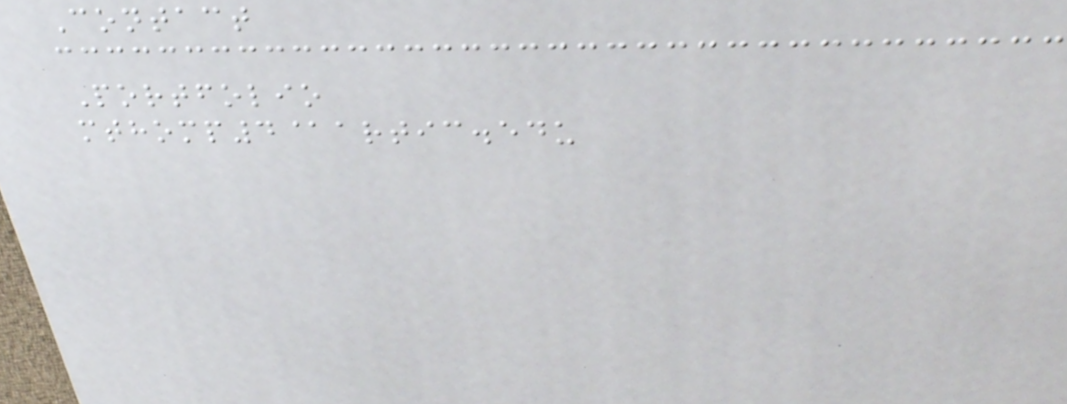Contact
Portfolio
mthomp4@artic.edu
